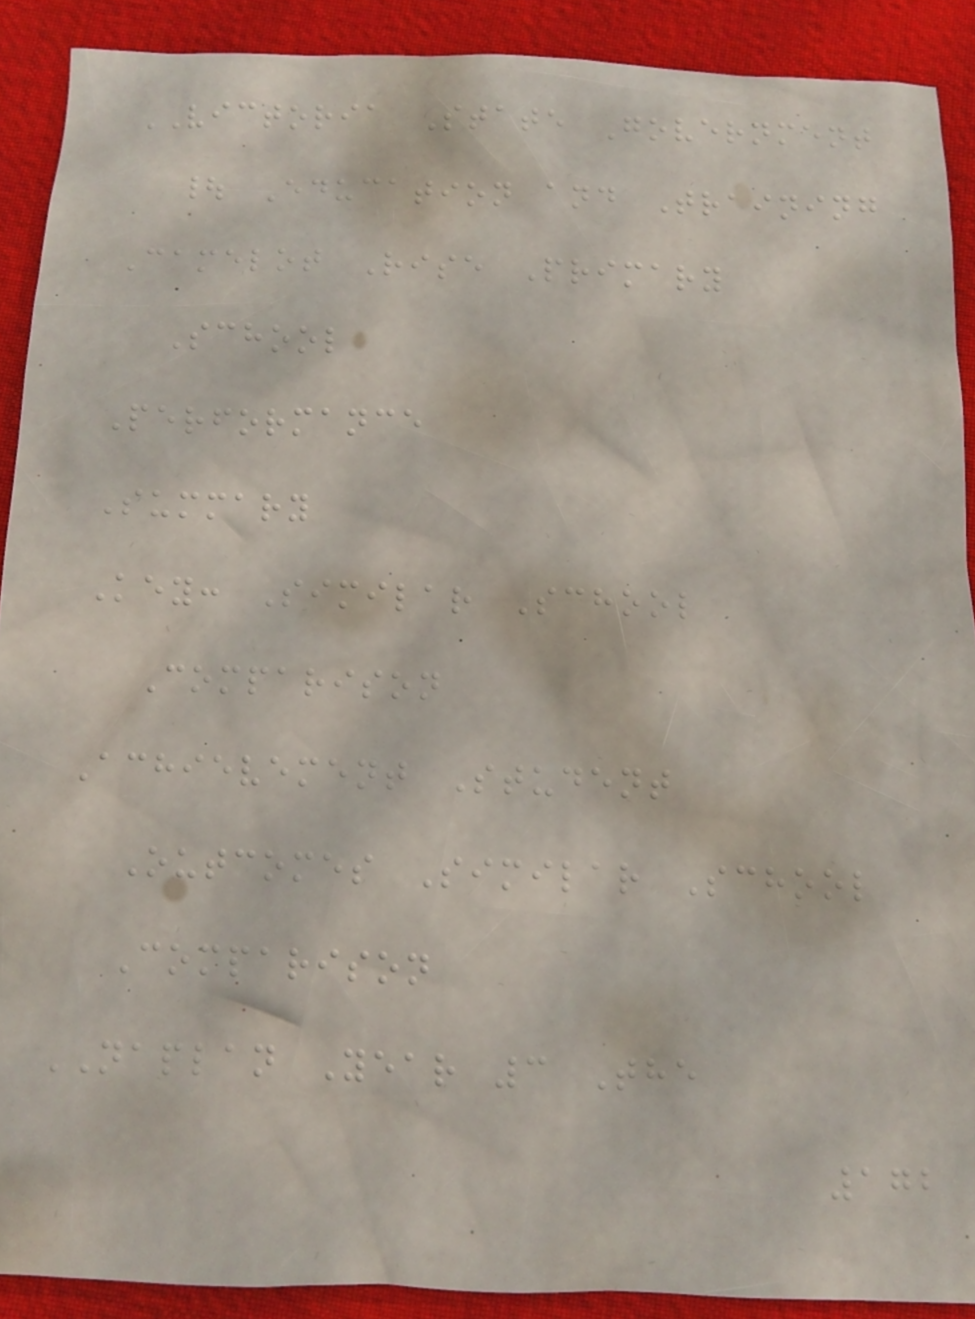VICTORIA State Government
| Education and Training
Camelot Rise Primary
School
Performance
Summary
Key: Similar School
Comparison
Achievement Student
Outcomes Similar School
Comparison
NAPLAN Year 3 The
172
